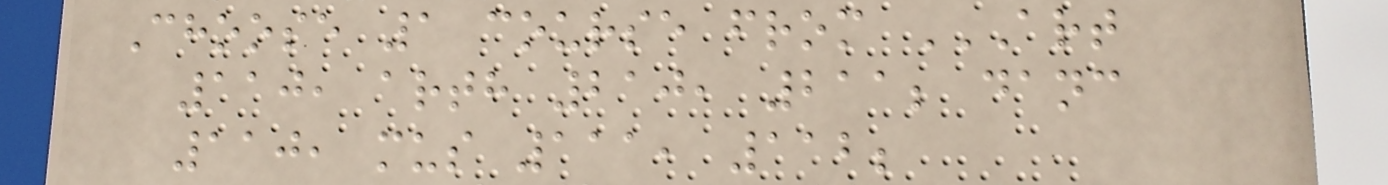Choose 1 course from ART
110, ARTH 210, 211; DANC
110, MUS 111, 112;
